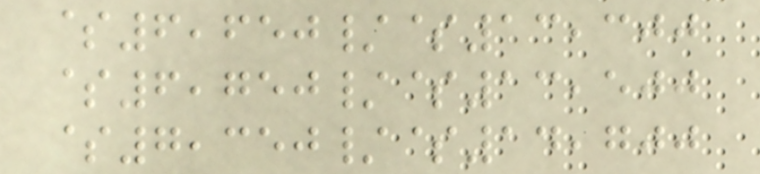$6,650/$13,300
$6,750/$13,500
$7,350/$14,700
